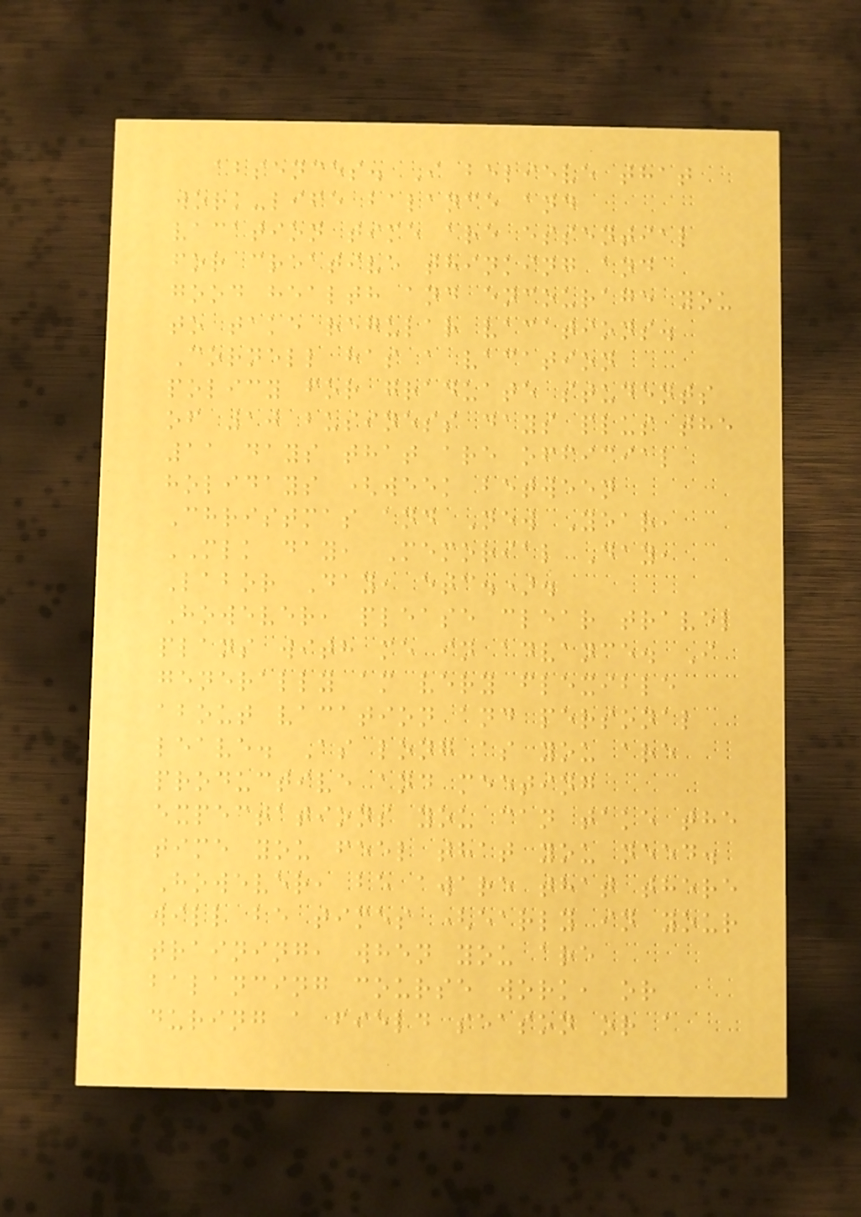absences. I believe that
work-life balance and
vacation time are essential
for creative thinking and
good health and encourage you
to take regular vacations.
Cornell has a vacation
policy for graduate students
of 10 business days plus the
11 days that are official
holidays (week between
Christmas and New Year,
MLK day, Memorial Day,
Labor Day, etc.).
However, please clear travel
plans with me in advance. I
generally am very flexible
about vacation and personal
leave. As long as you are
productive and meeting
expectations you can take the
time you feel that you need.
However, be aware that there
will be times (early in your
training, when you are
balancing course work, or
during a field season or a
